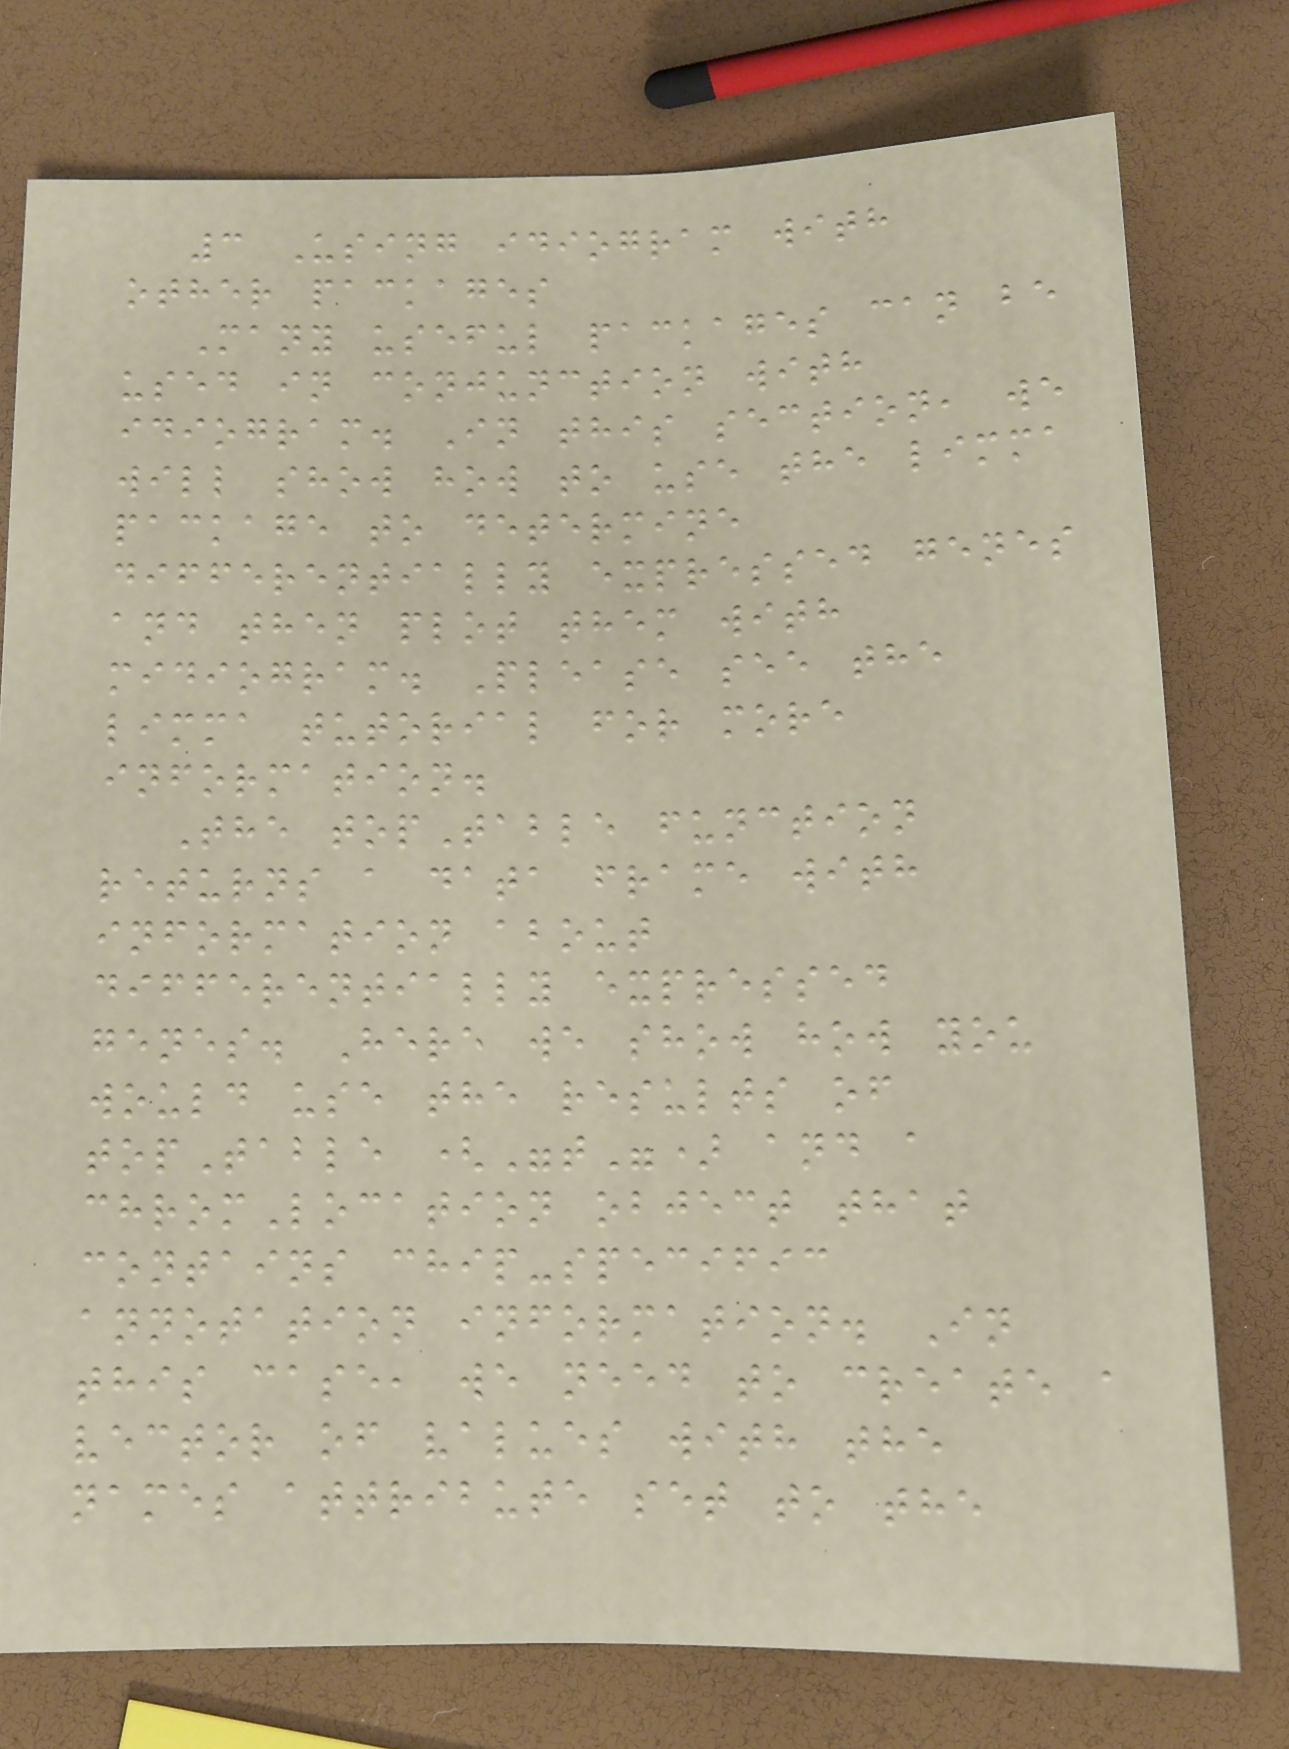3 Using idiogram with
other packages
Many useful packages can be
used in conjunction with
idiogram. In this section, we
will show how to use the limma
package to determine
differentially expressed genes
and then plot them with
midiogram. Please see the
limma tutorial for more
information.
The topTable function
returns a data frame with
information about
differentially expressed
genes. Here we show how you
would use the results of
topTable ("t") and a
chromLocation object that
contains chip-specific
annotation information. In
this case, we need to create a
vector of values with the
names attribute set to the
